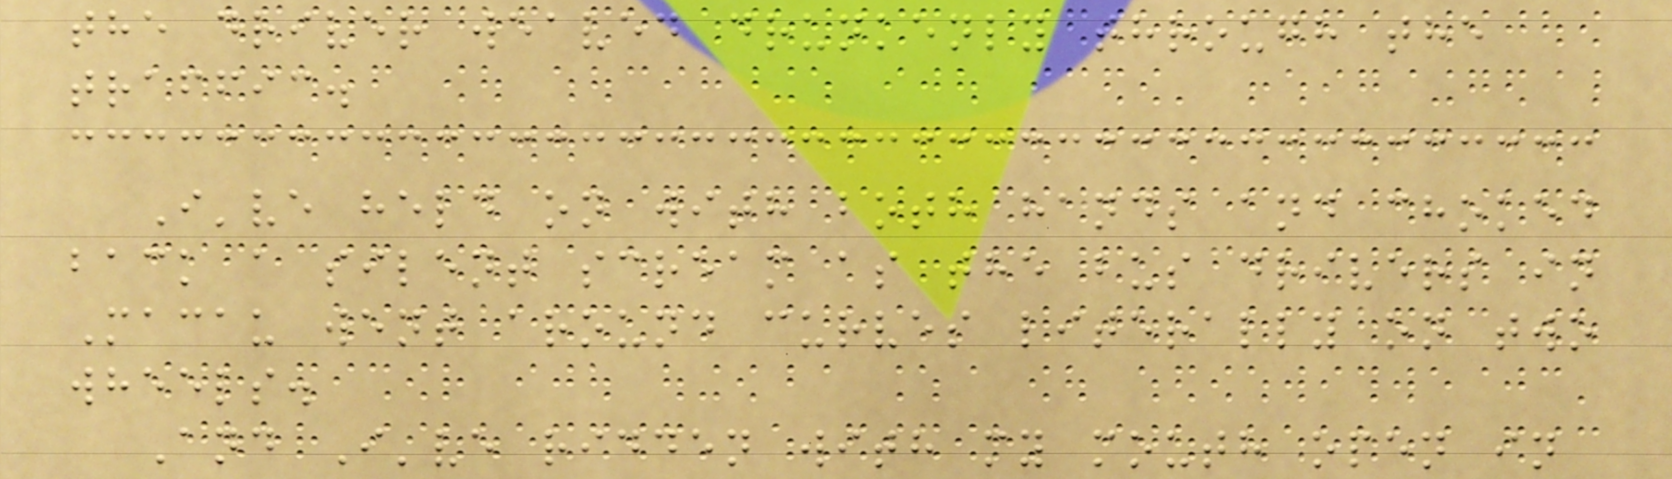the driver weaved drunkenly through the
traffic.
I've held on with both hands and choked
back a silent scream as the bus drivers in
Macau went around curves literally on two
wheels.
And I've ridden with my mouth open in
